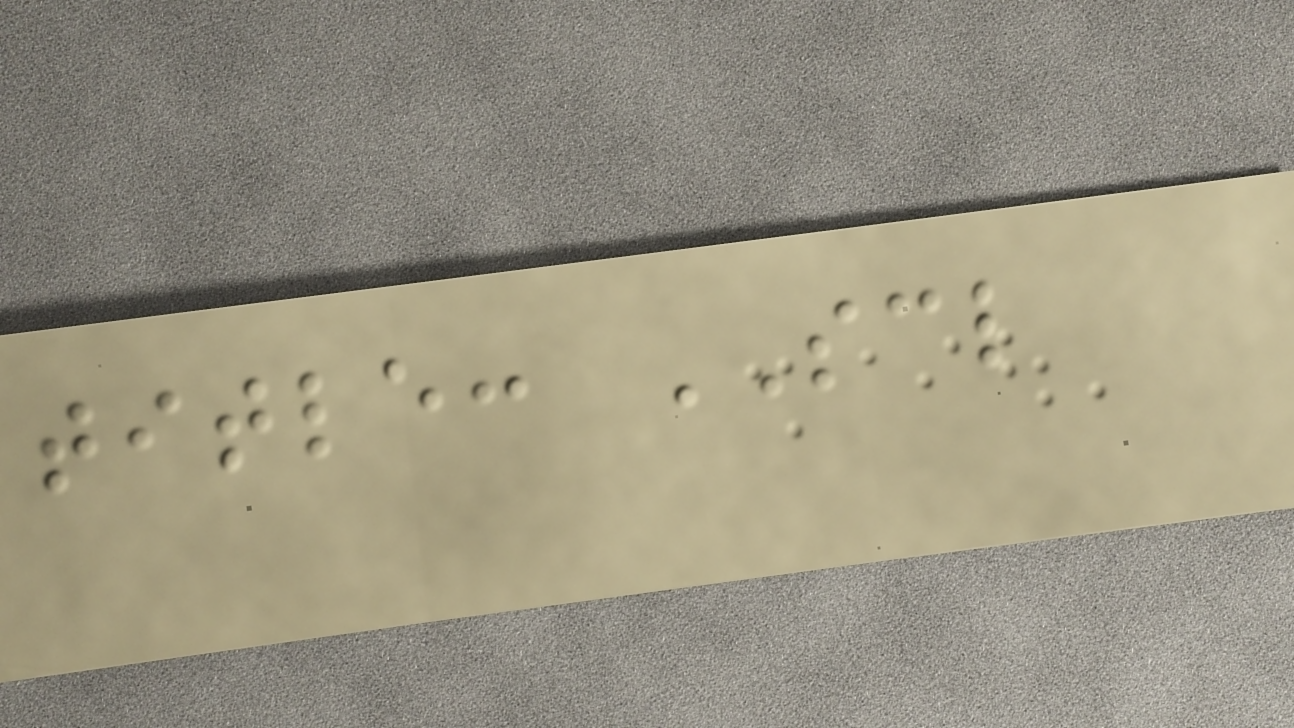title: SCL
